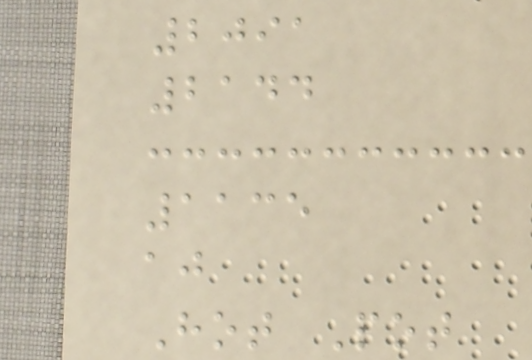2091
2144
1135
aj
Hot Pot
